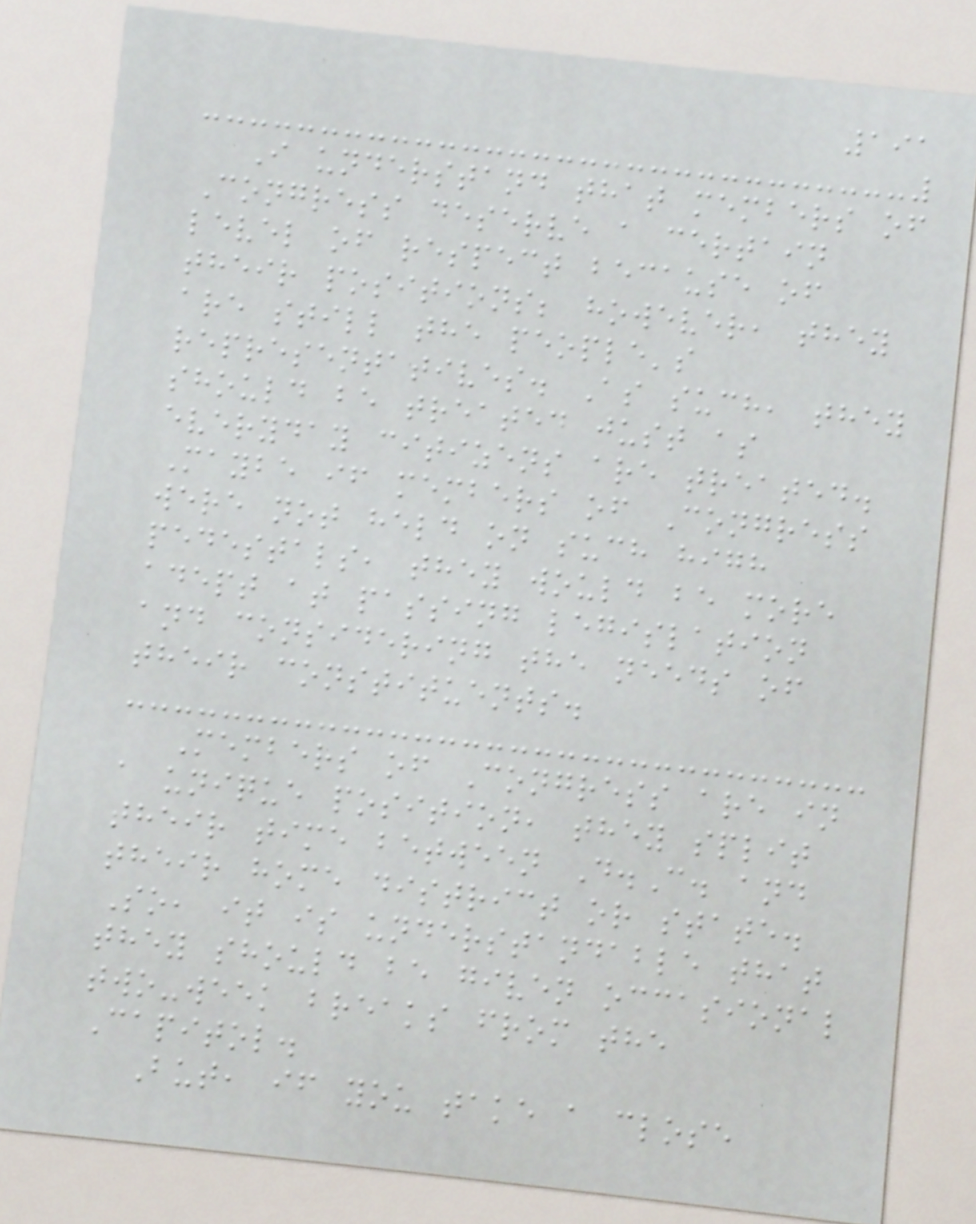191
I understand that members of
Congress deserve a certain
level of respect because of
their positions; however, they
are still the people's
representatives. As such, they
should be treated just as
everyday citizens are treated.
Maybe if members of Congress
were not held on such high
pedestals, they would be more
adept at passing legislation
and considering the needs of
their constituents.
Members of Congress are in
a unique position, they split
their time between D.C. and
their home district or state.
So, it is understandable that
they should be given occasional
two-week breaks from the
Capitol.
But, if you take a close
